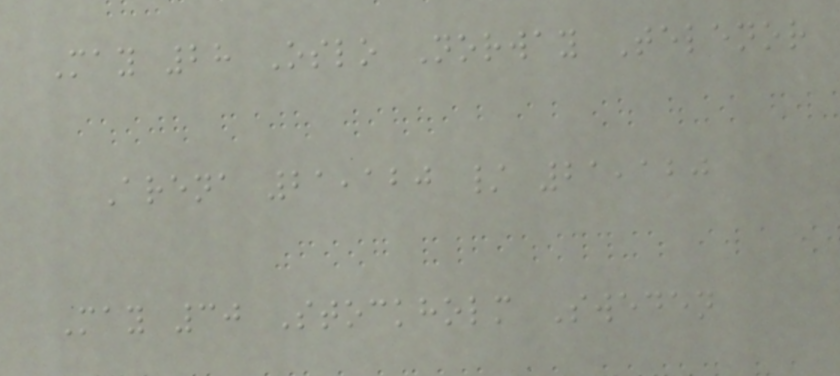May 28 Oslo Norway Telenor
Arena 21,120 / 21,120
May 30 Stockholm Sweden
